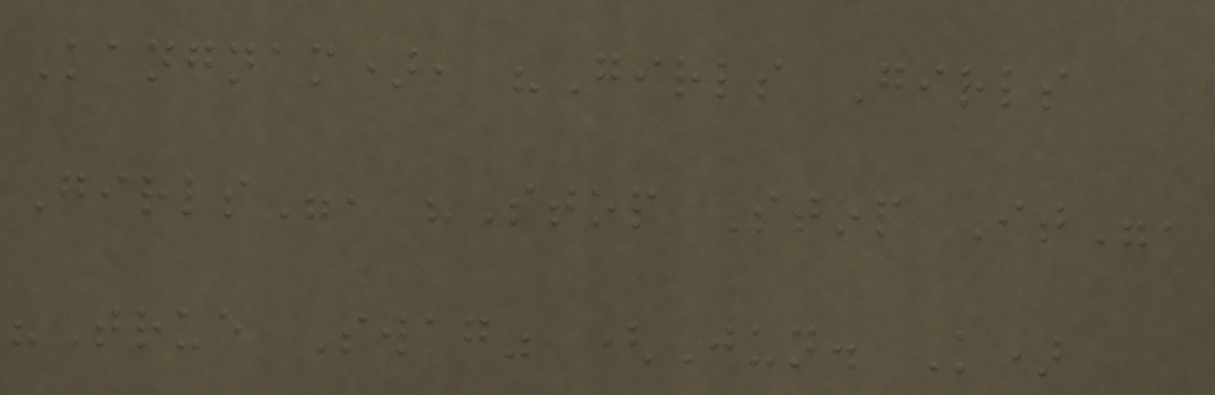Kangnam), "Girls Girls
Girls", "Stop Stop It",
"True Swag" (Jun. K)
